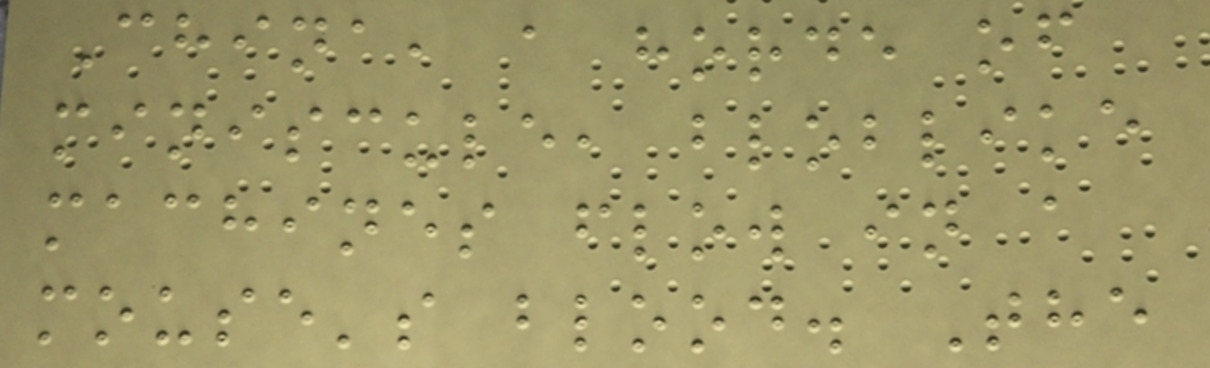China, a horde of
miniscule, bloblike
machines flow in a
mouse's blood. The
